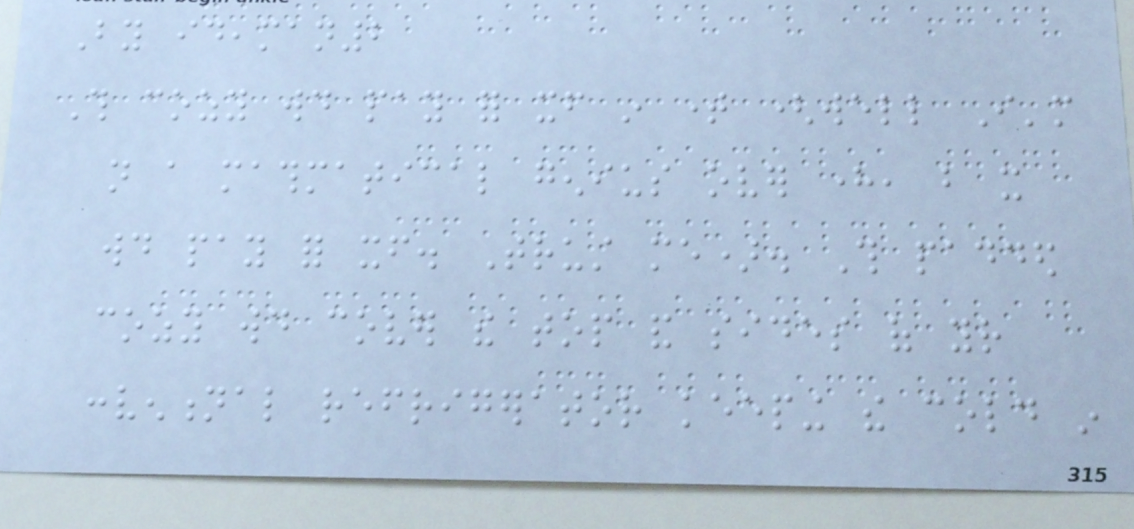By ideaman2
This cozy would pay for itself in time (well I'm
not a mathmatical genius over here, but it
would pay for itself. Trust me). This padded
cozy would cover the top and sides of your
conventional refrigerator keeping the cold in
